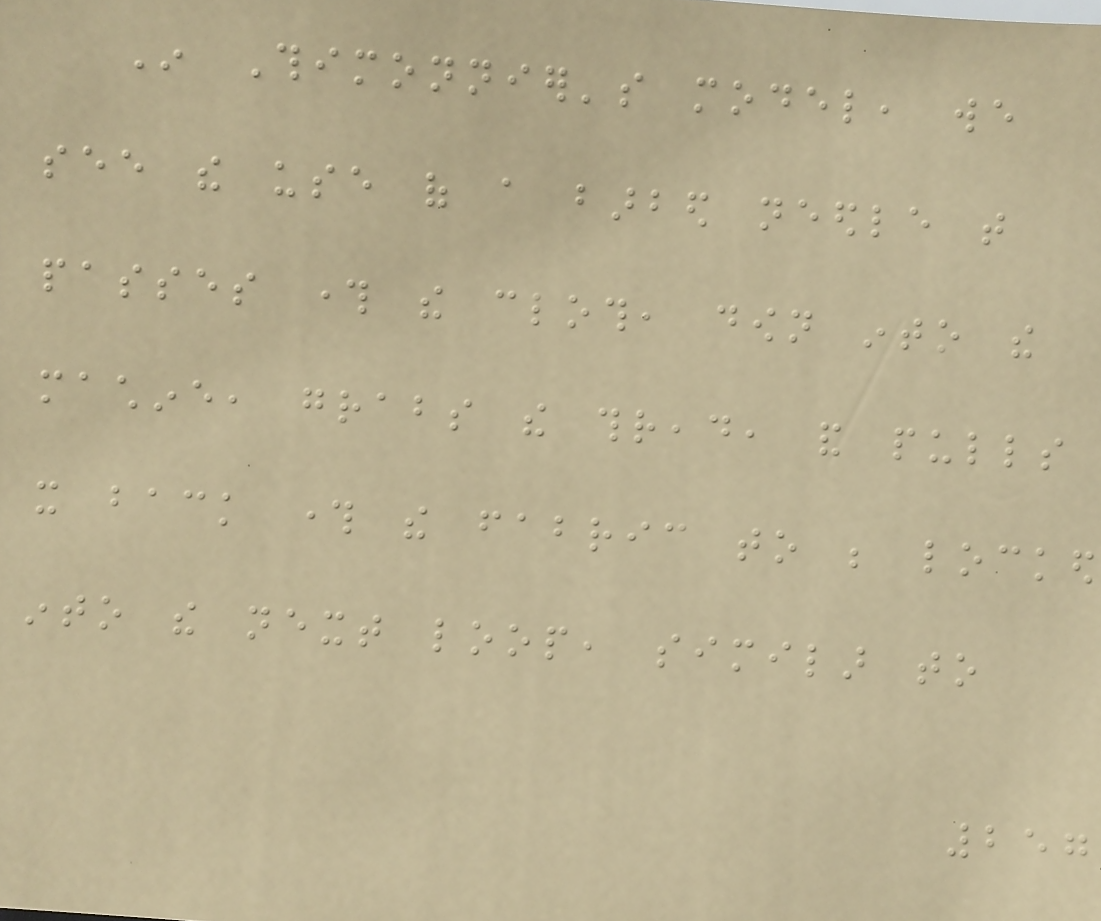In Thimonnier's model, we
see the use of a barbed needle that
passes through the cloth, down into the
machine, grabs the thread, and pulls
it back through the fabric to be locked
into the next loop, similar to
257
